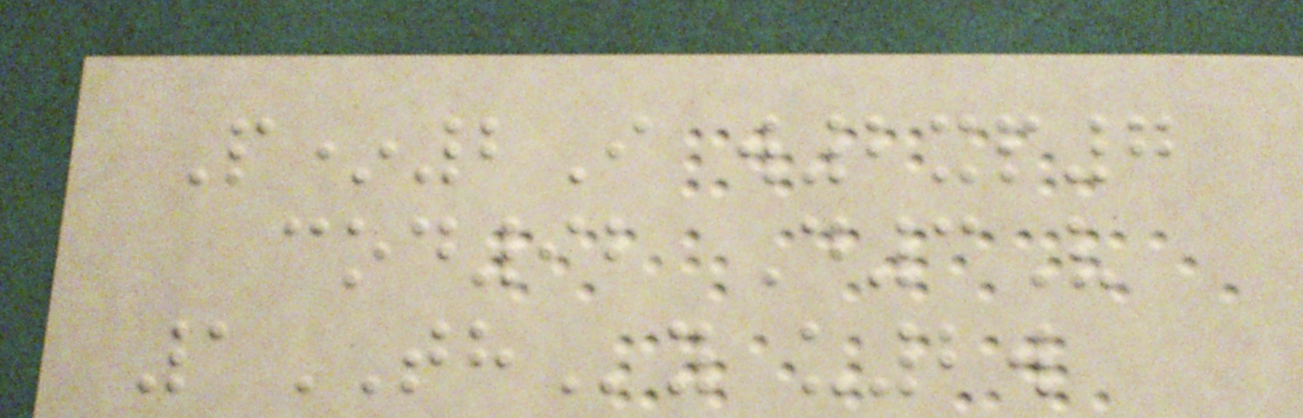P*2I w2xp7
cod92 D3V
1THy u2w
